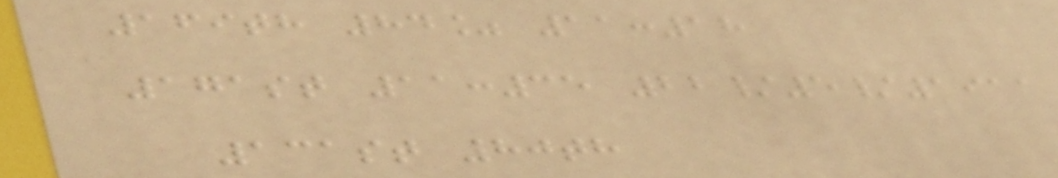169th 84% 11:18
171st 11:35 22/5/1911
131st 80th
